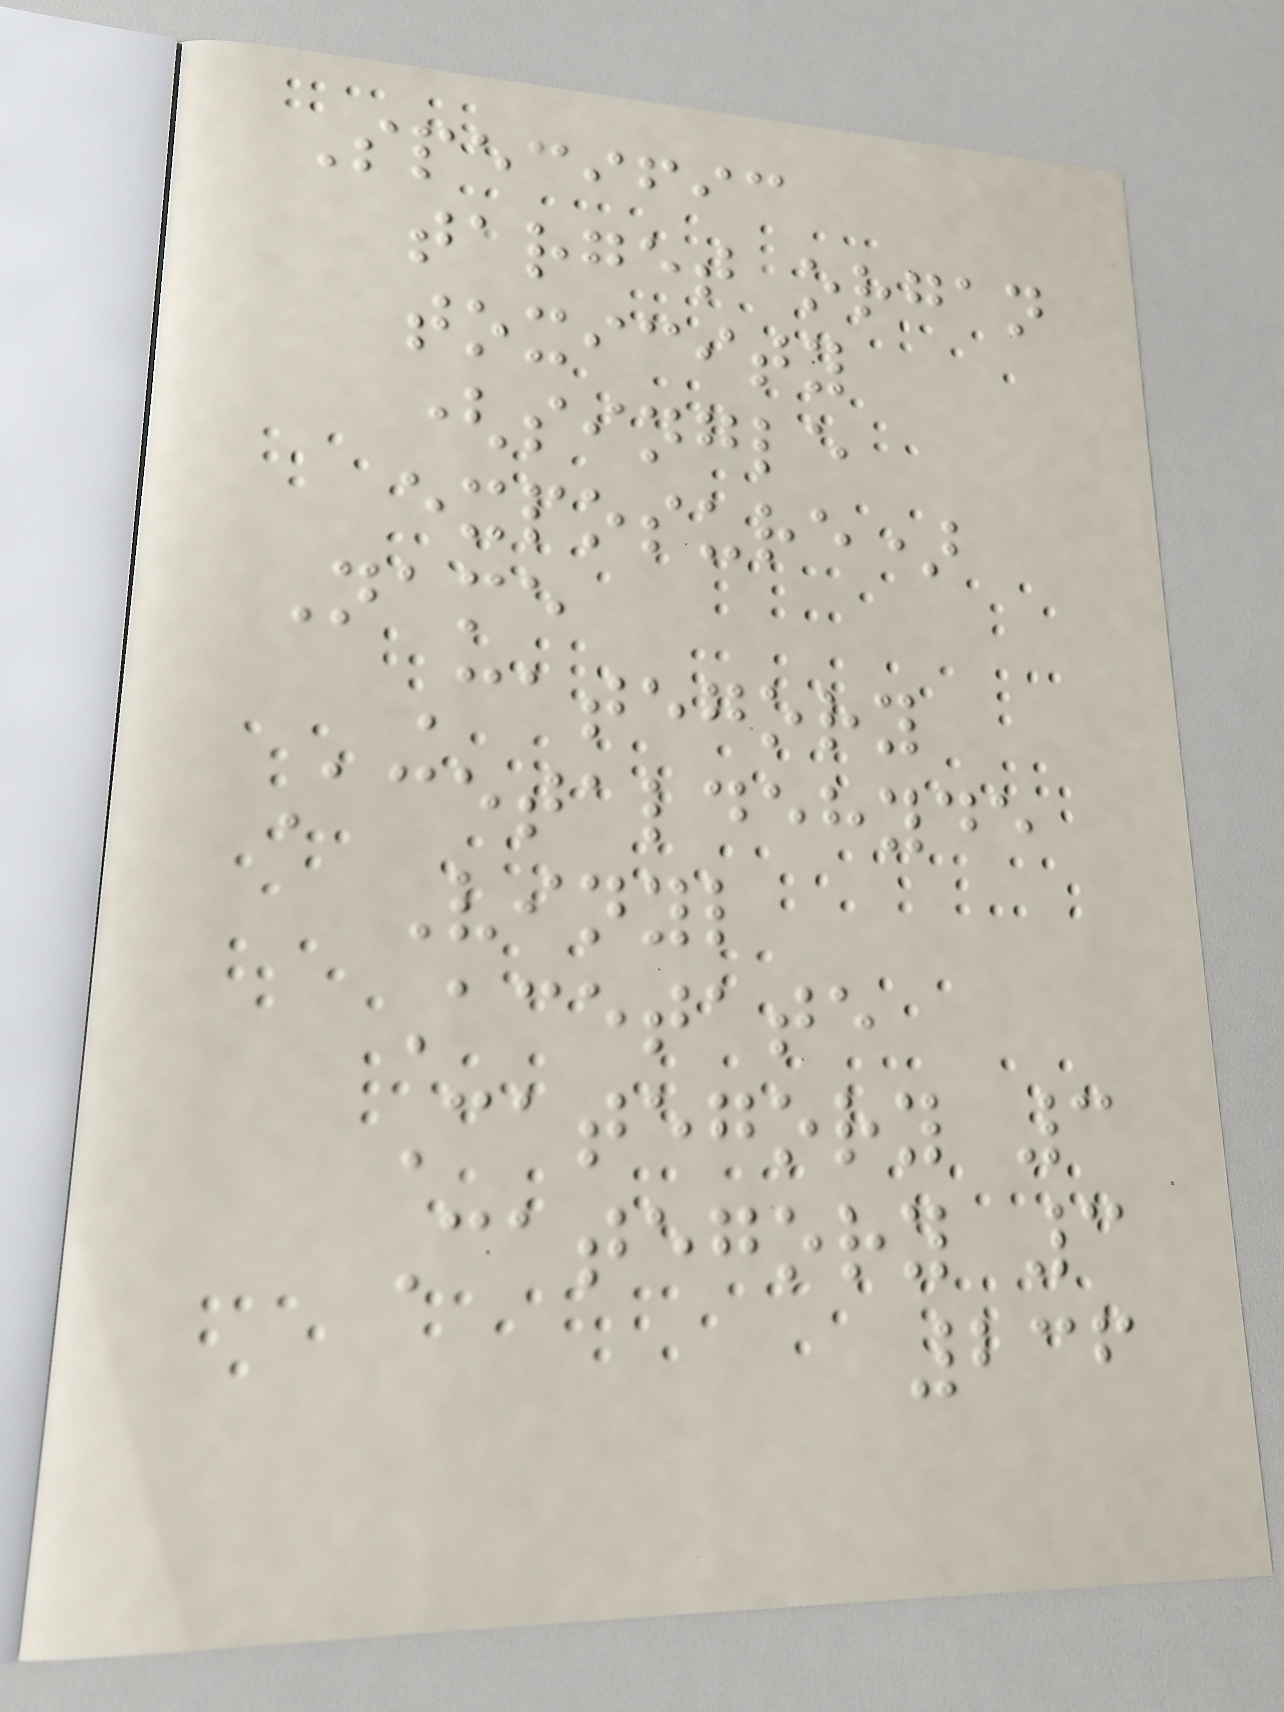Specific
target organ
toxicity
(single
exposure)
Name
Category
Acetaldehyde
Vinyl
Acetate
Category 3
Category 3
236
